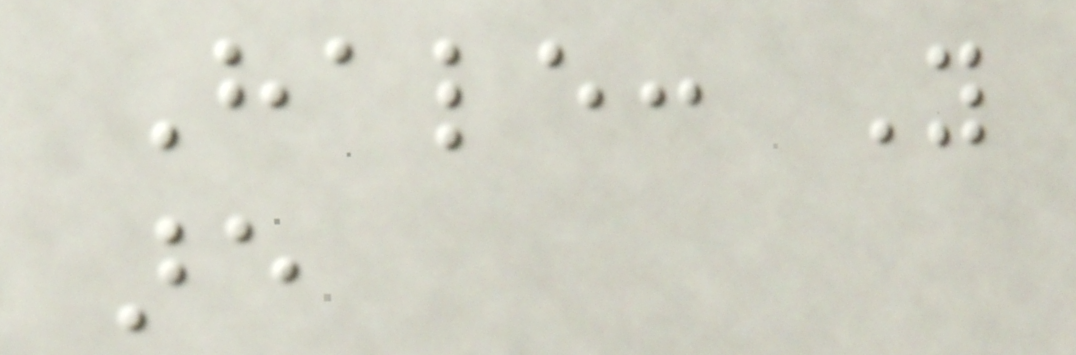Hale: You
are
